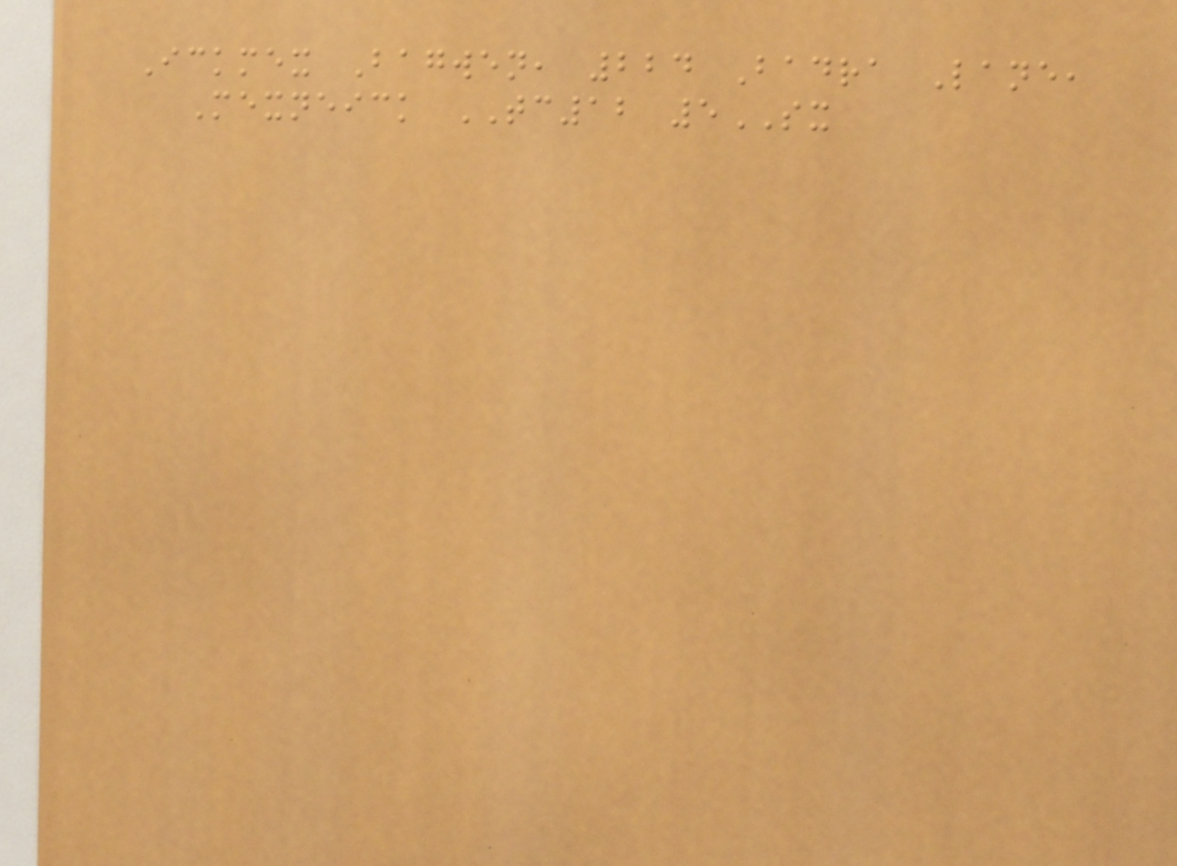Ickmex Bagwen, 224 Badra Lane,
Mexneick TC12 5SX
